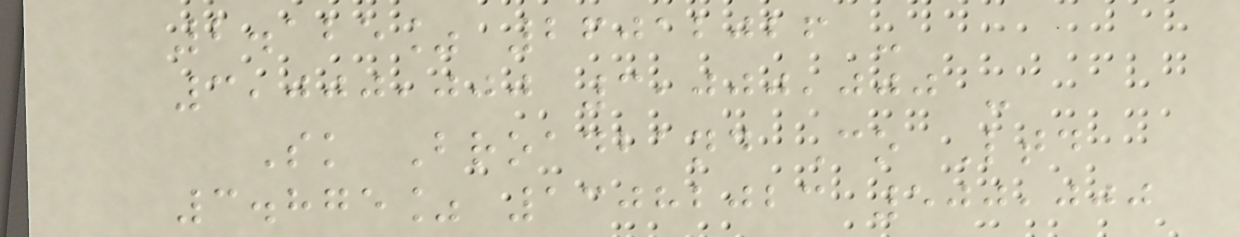2.125% 26012026 -
3,000,000 3,000,000 -
Sk Broadband Co Ltd
3.875% 13082023 500,000
